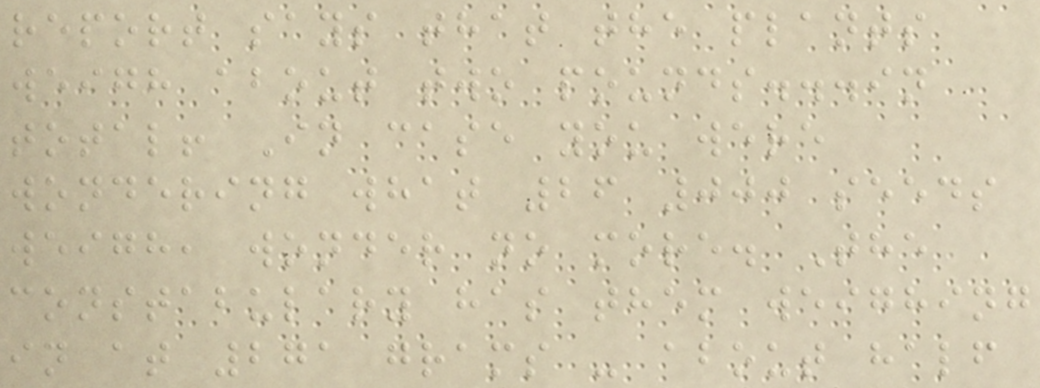report says that the plants
weigh about two pounds...in
total! In case you were
wondering what 26 000 seeds
weigh, wonder no more. The
constabulary has them weighing
in at 271 grams - about half
